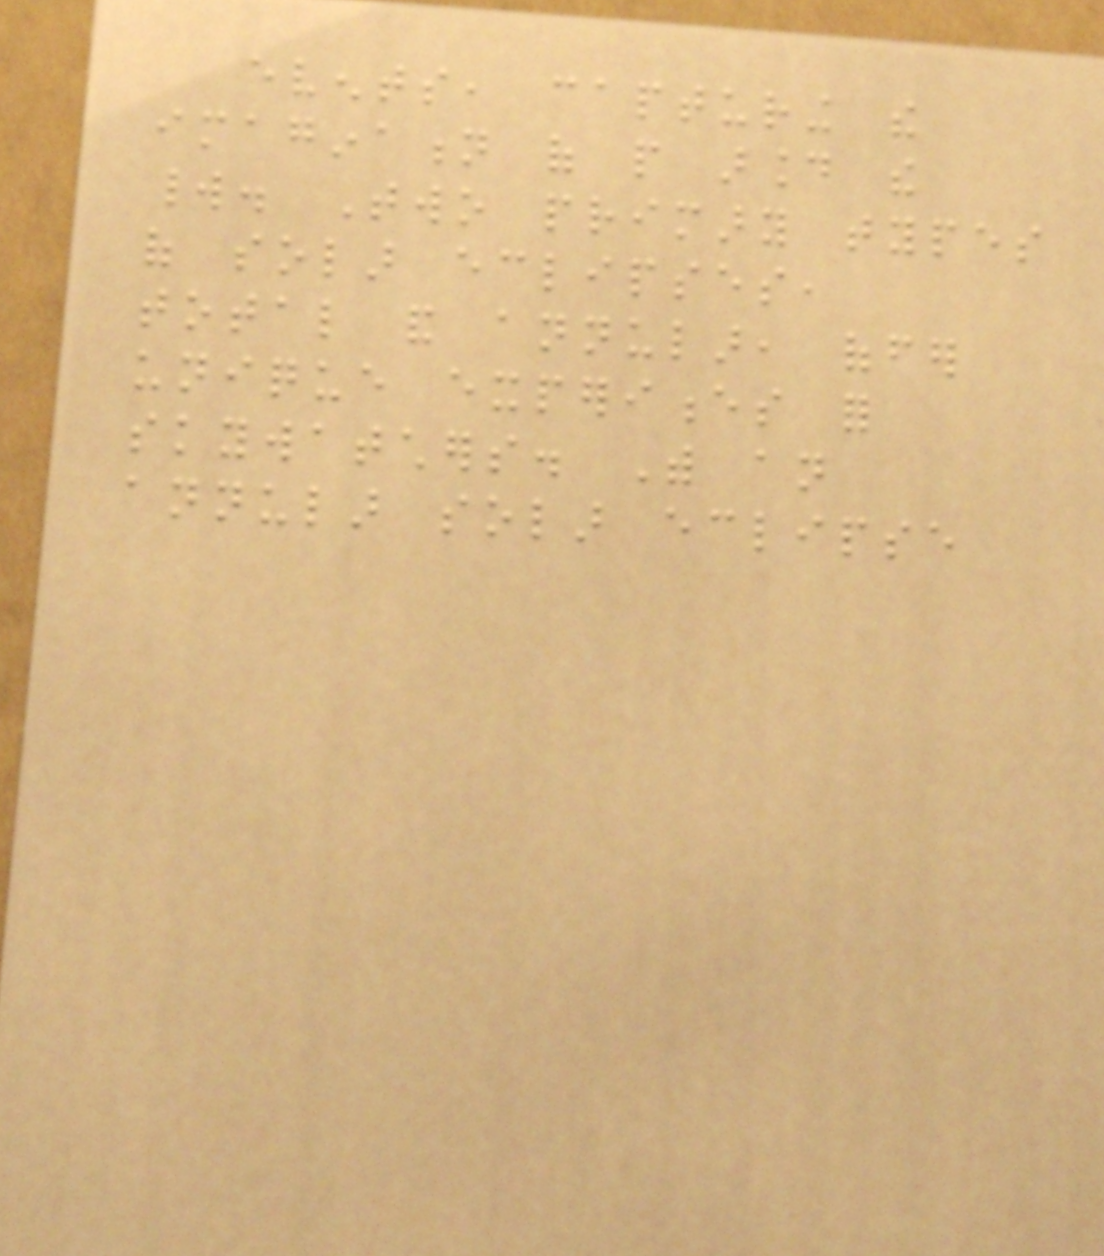events, capturing the
imagination of people around the
world. Two primary types
of solar eclipses,
total and annular, offer
unique experiences for
skywatchers. With an
annular solar eclipse
